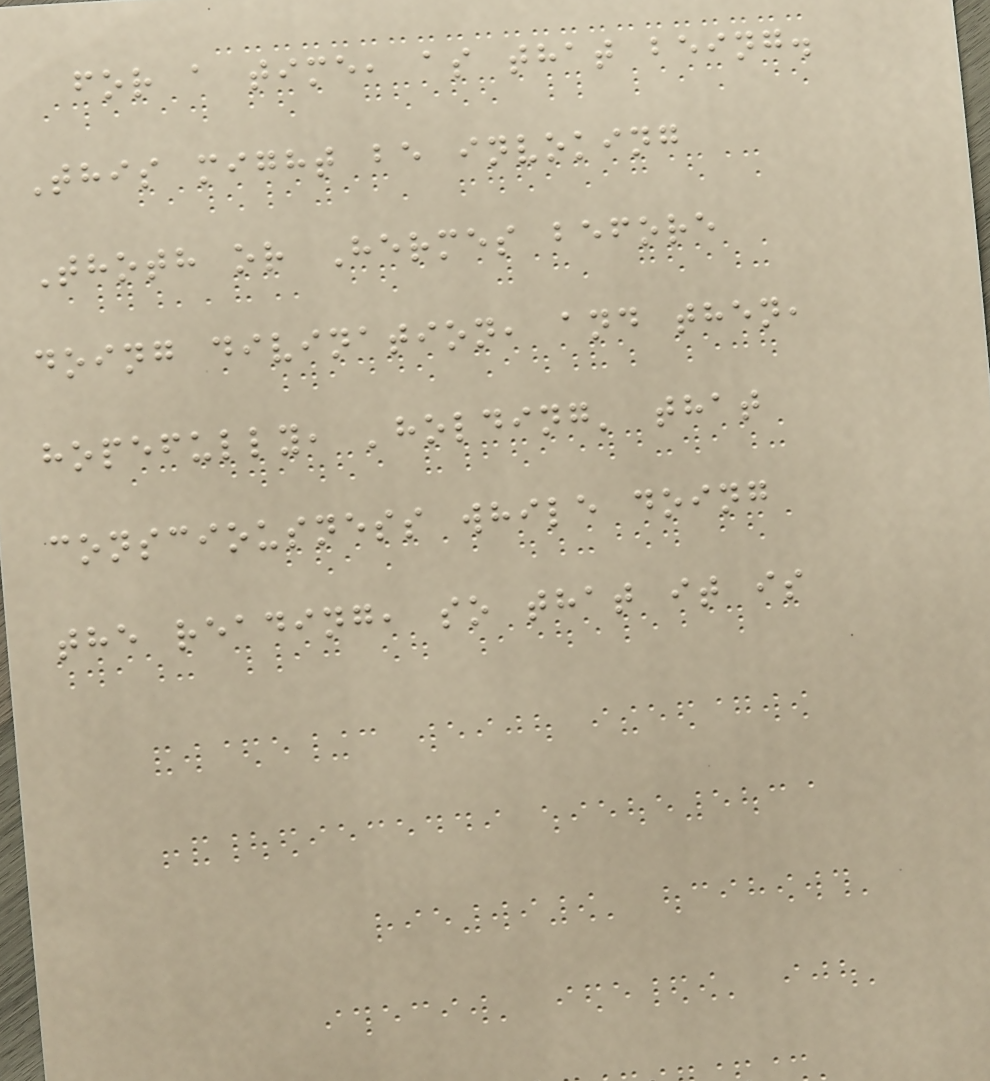for a time, as that being.
This might be invoking
Thoth or Hermes before
doing divination, and then,
hopefully, 'holding' that
consciousness while doing
the reading, so that it is
